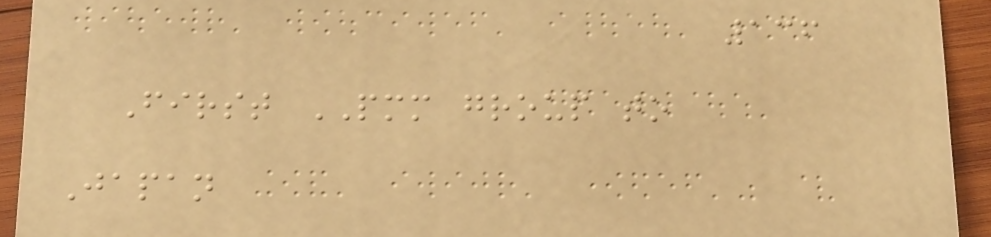136
First PMM group to
Japan
